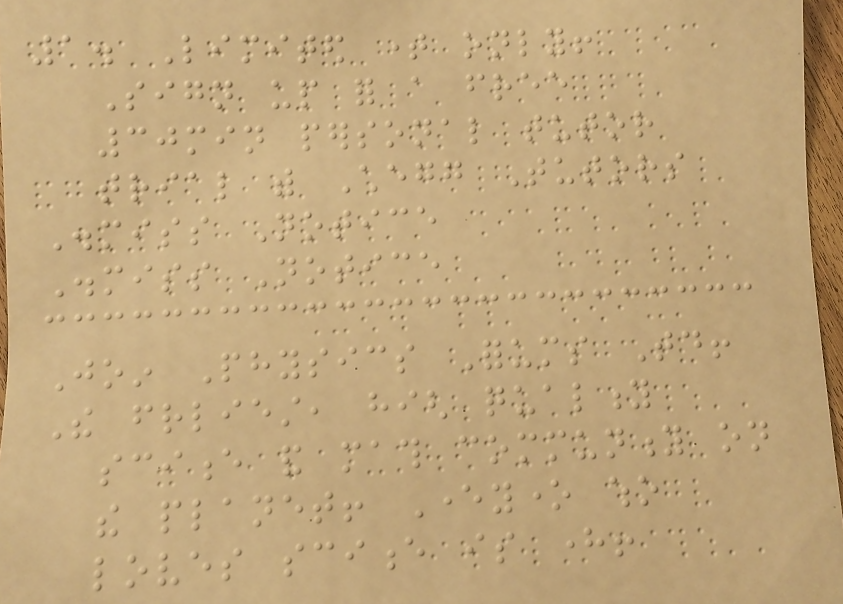1. Limited time only!
Sign up for a free
30min personal tutor
trial with Chegg Tutors
Dismiss Notice
Dismiss Notice
Join Physics Forums Today!
The friendliest, high quality
science and math community on
the planet! Everyone who
loves science is here!
